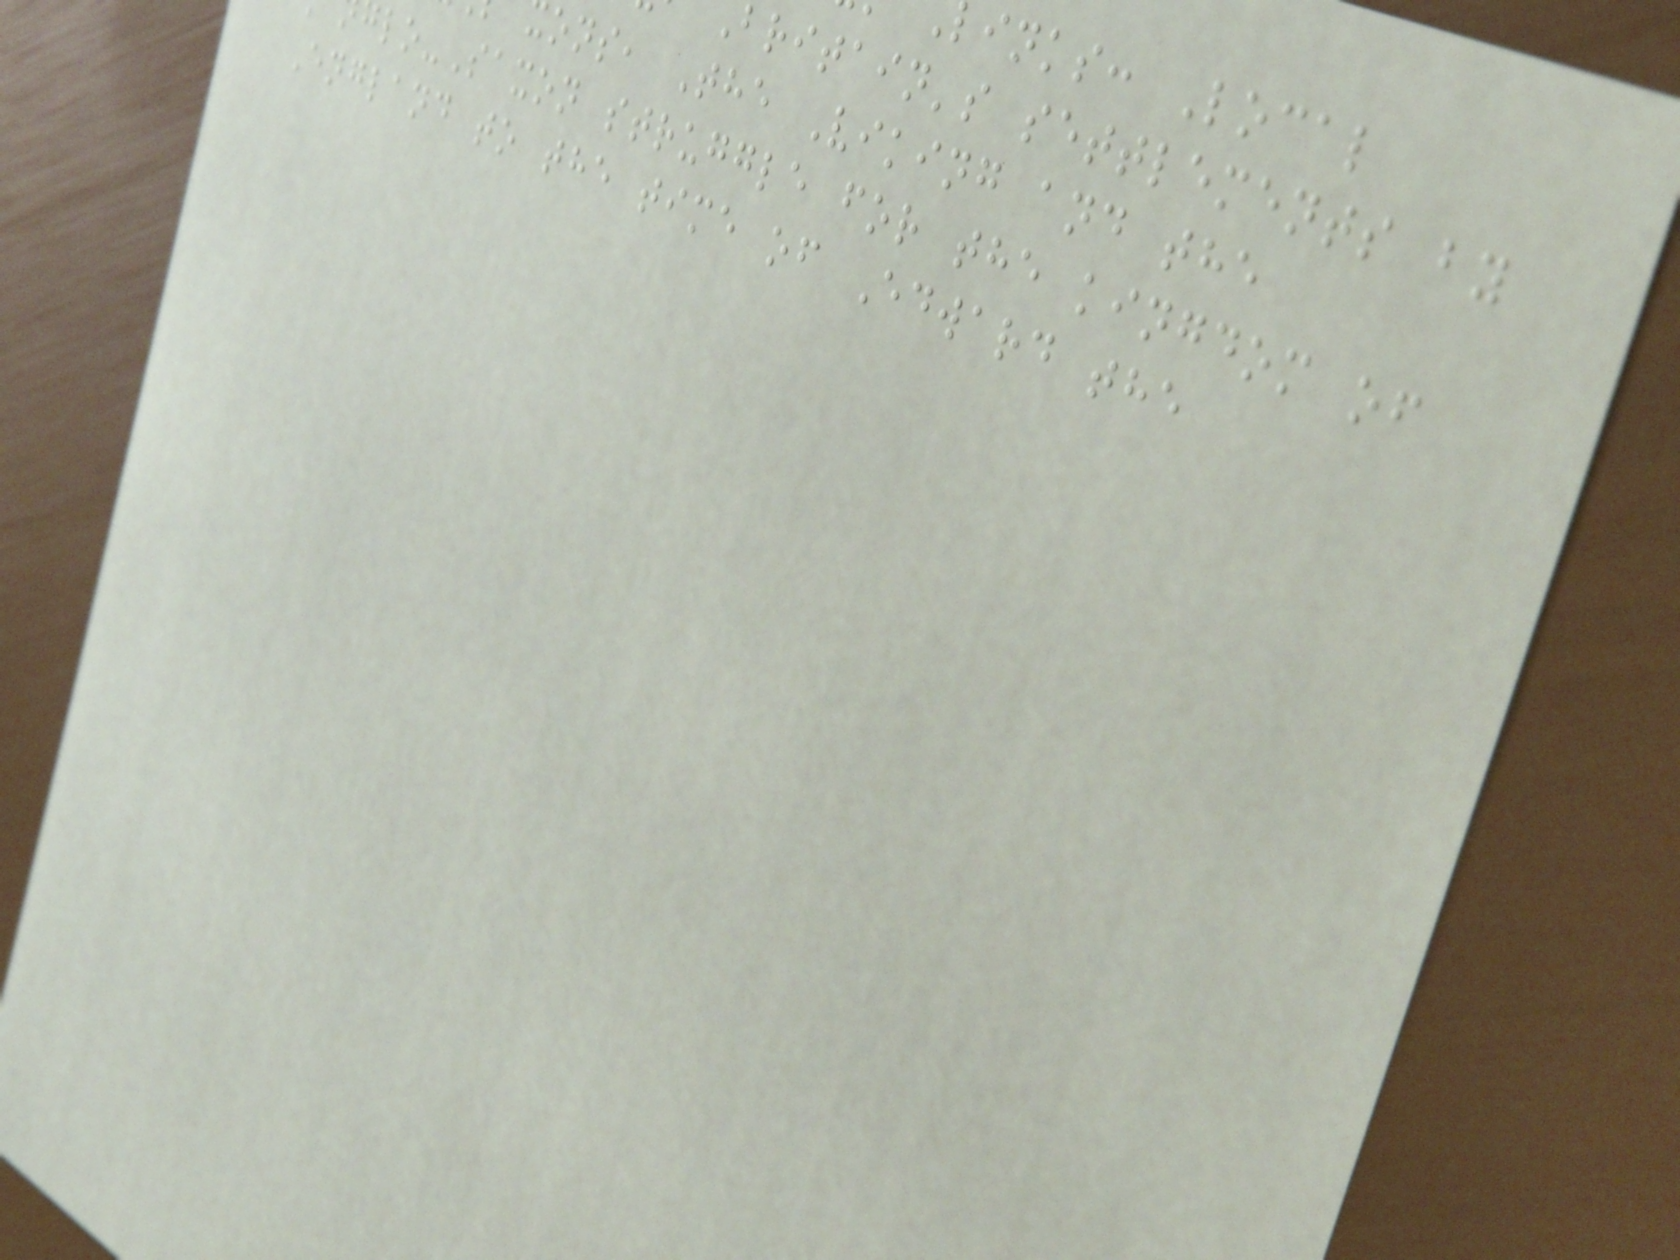links: Local
britain's settlements by
ons, The Viking and the
glo-Saxon struggle for the kingdom of
England to the time of Edward the
